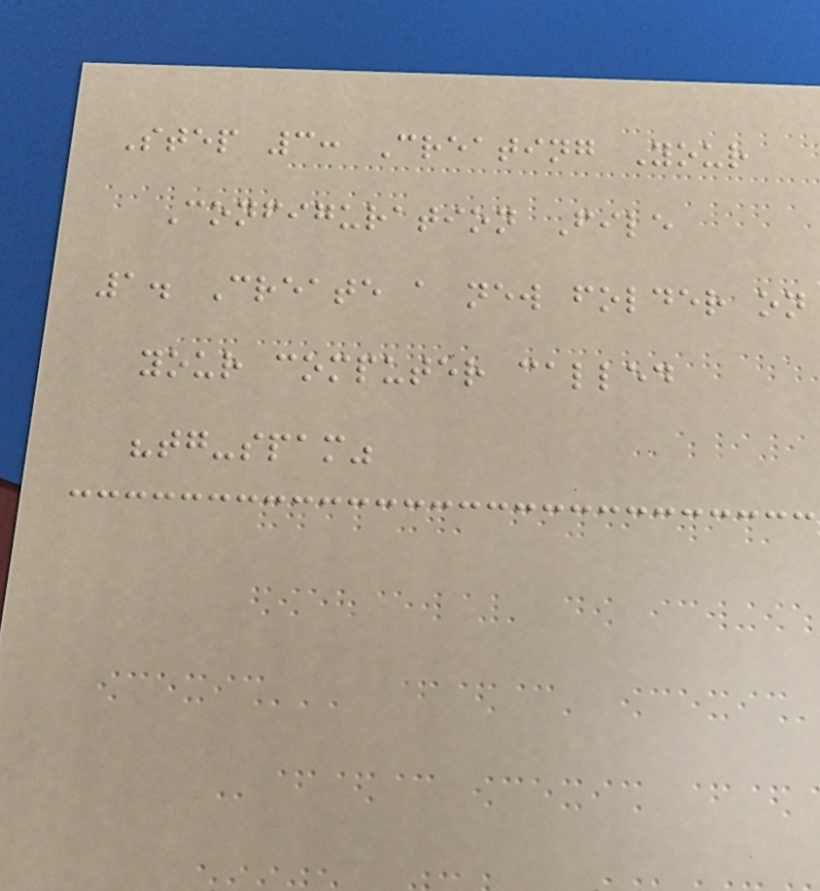Step 3: Creating Your
Configuration File
1. Create a new folder on
your computer called
"tg-spam"
